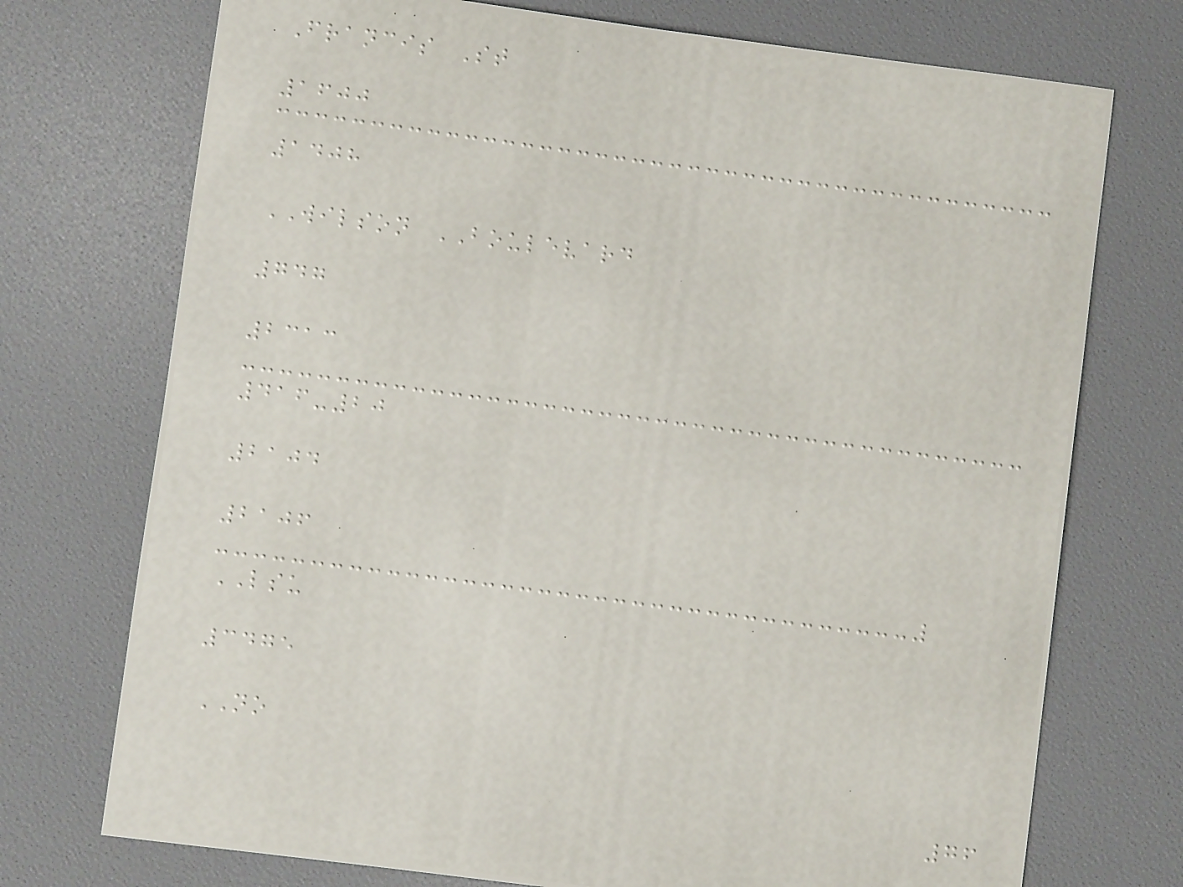Francis St
1600
1408
WILSON BOULEVARD
747
2313
416-20
2104
2106
LSU
3475
NO
76
